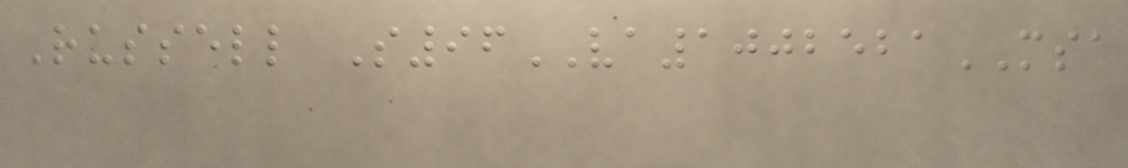Russell S96VA1002521MSA
